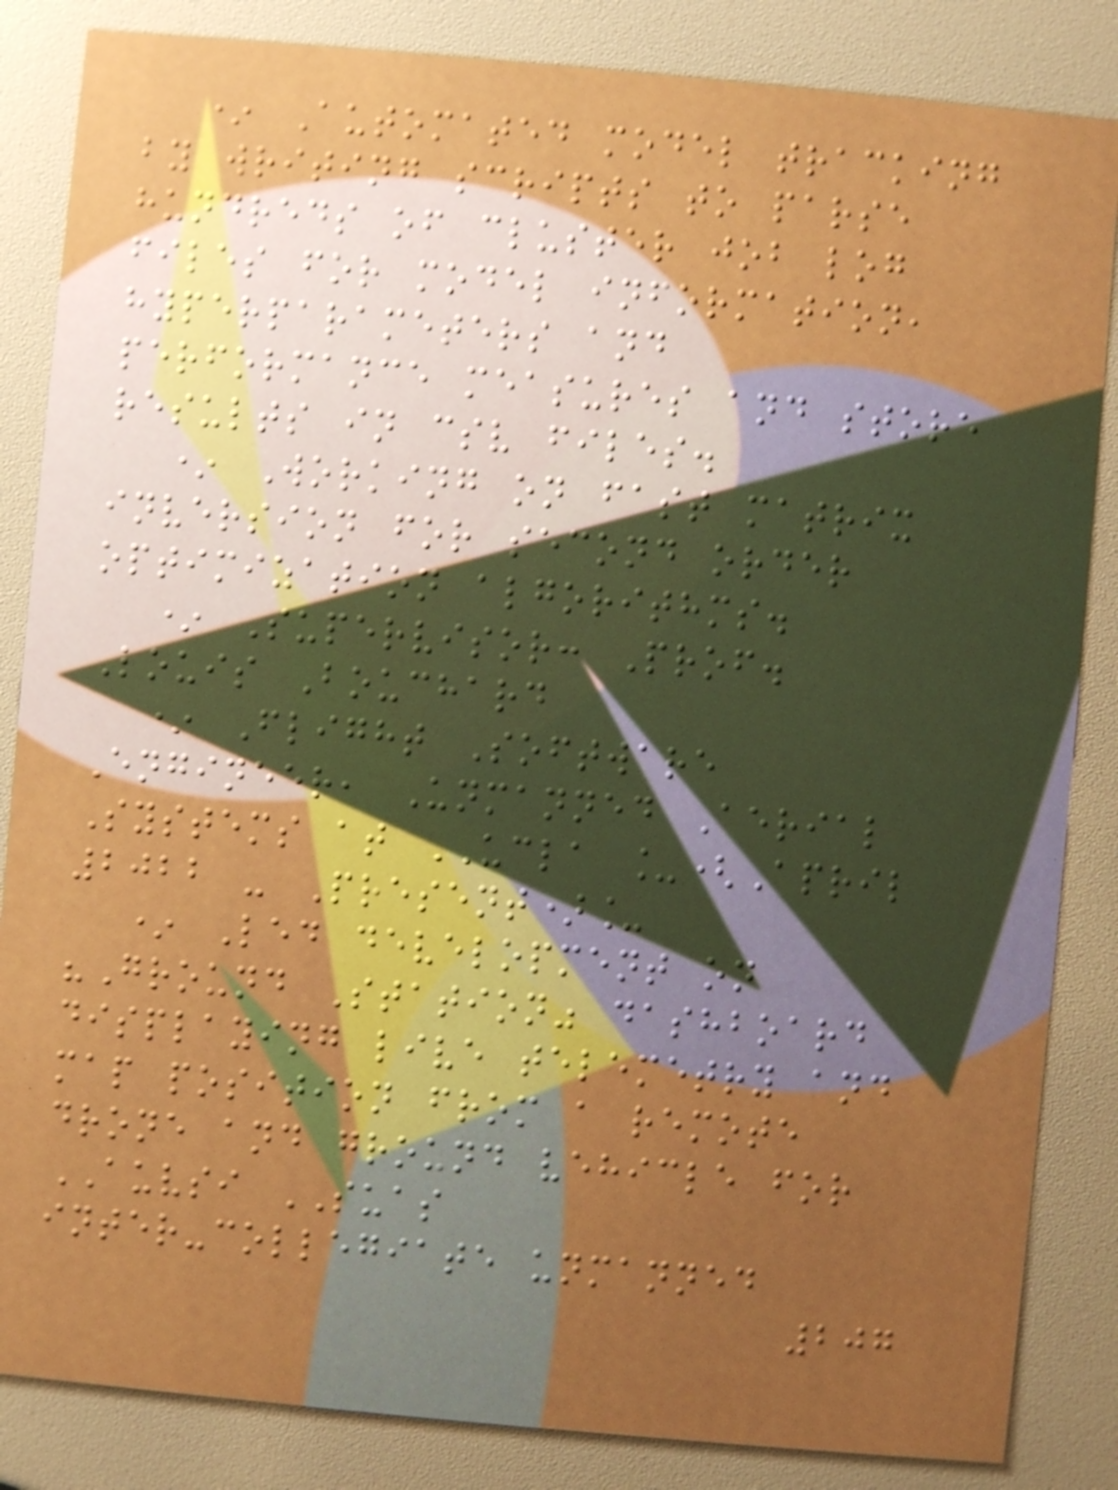* Automated model tracking
by writing scripts to parse
hundreds of cluster job log
files for model information,
hyperparameters and
performance measures and store
results in csv files.
* Working on fast matrix
inversion for second order
optimization algorithms.
* Supervisor: Prof.
Louis Bouchard
* Flight Software
Engineer, Unmanned Aerial
Systems at UCLA _(April
2022 - Present)_
* Led development on
"Ground Station" dashboard
displaying live telemetry and
map position from a remote
drone and ground vehicle for
AUVSI SUAS
inter-collegiate unmanned
207
